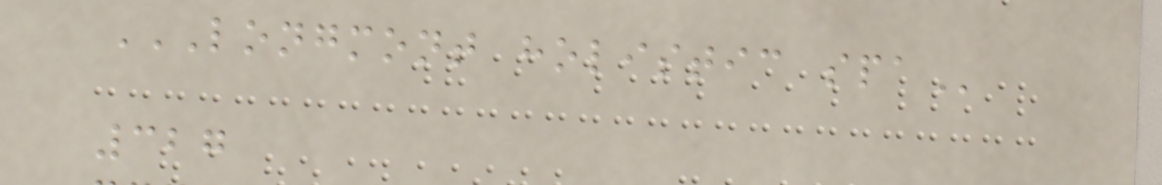LONGMONT HOLISTIC SPA
327
